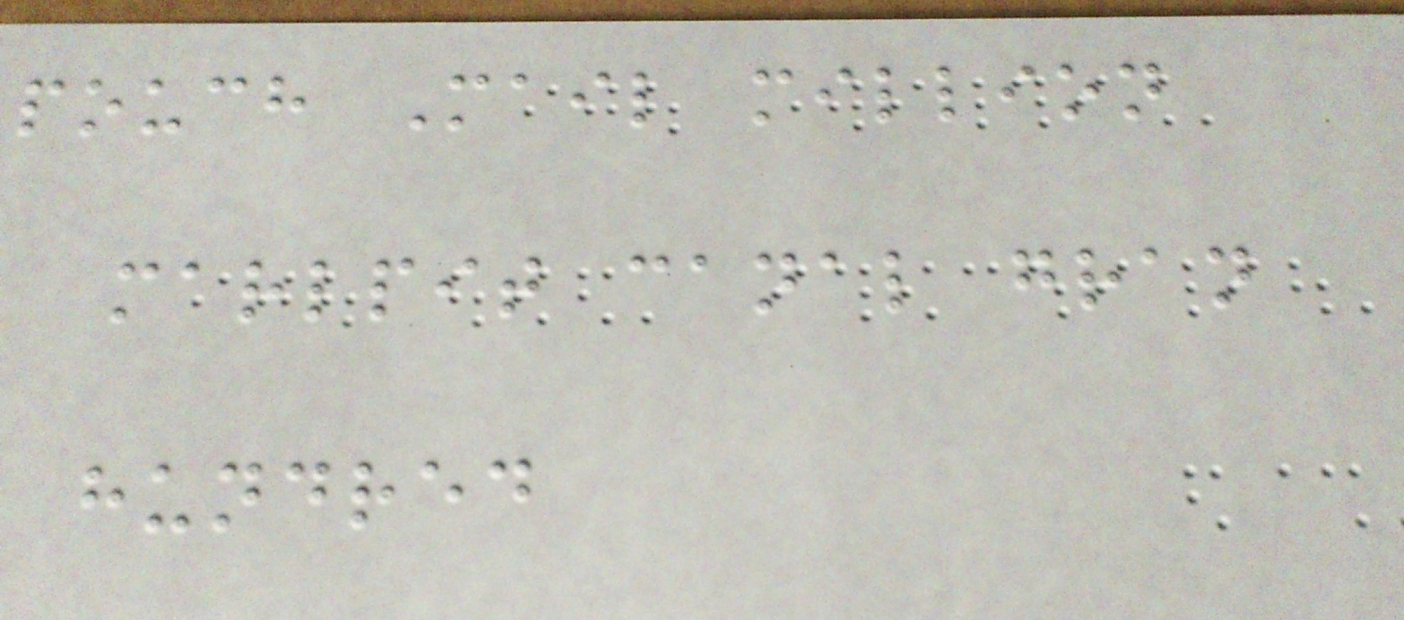pouch Mail million
marlpit canal gran
hundred
